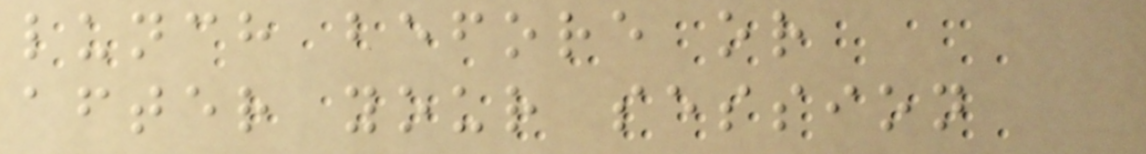lunch before or
after your session
